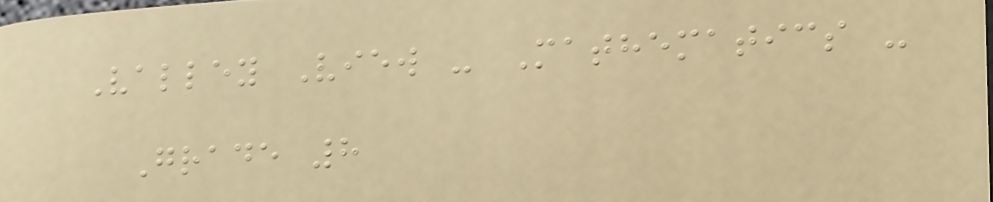Valley View - Mathematics -
Grade 8
